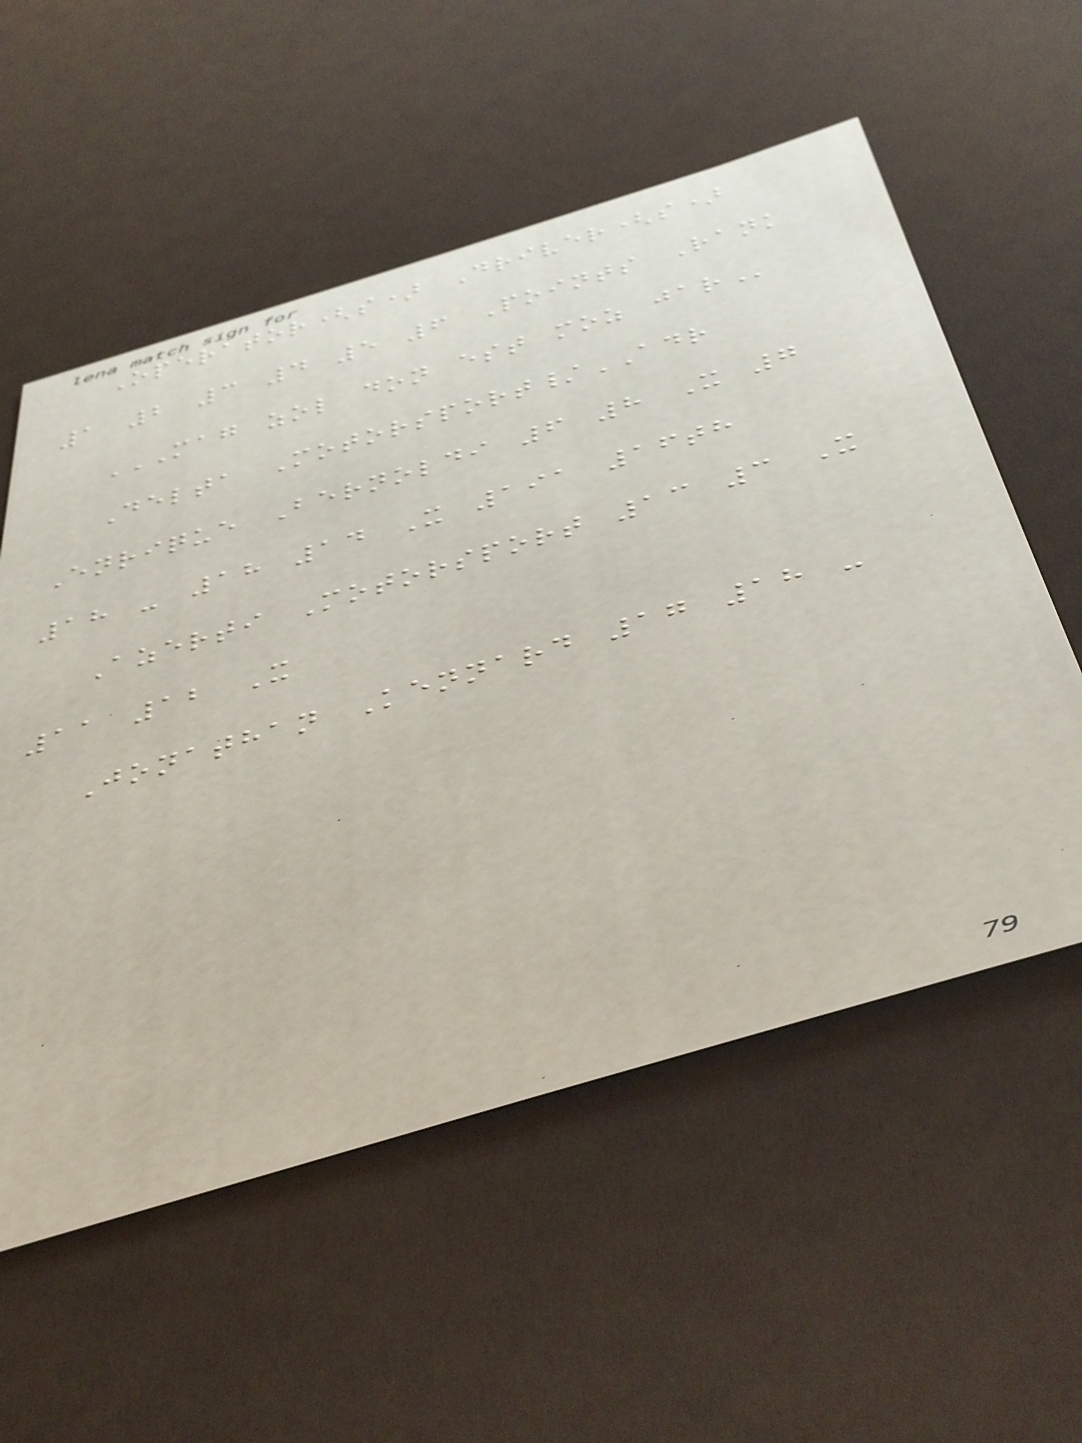Operator(s) Driver(s)
1 2 3 4 5 6 Points Rank
MAG ZOL DON EST MOZ JAR
Delta Motorsport/ADR
Enrique Bernoldi 6 8 X 7
18 - 18 14 X 191 16th
Azerti Motorsport 13 3 X
11 12 X
Jonathan Kennard 17 18 -
